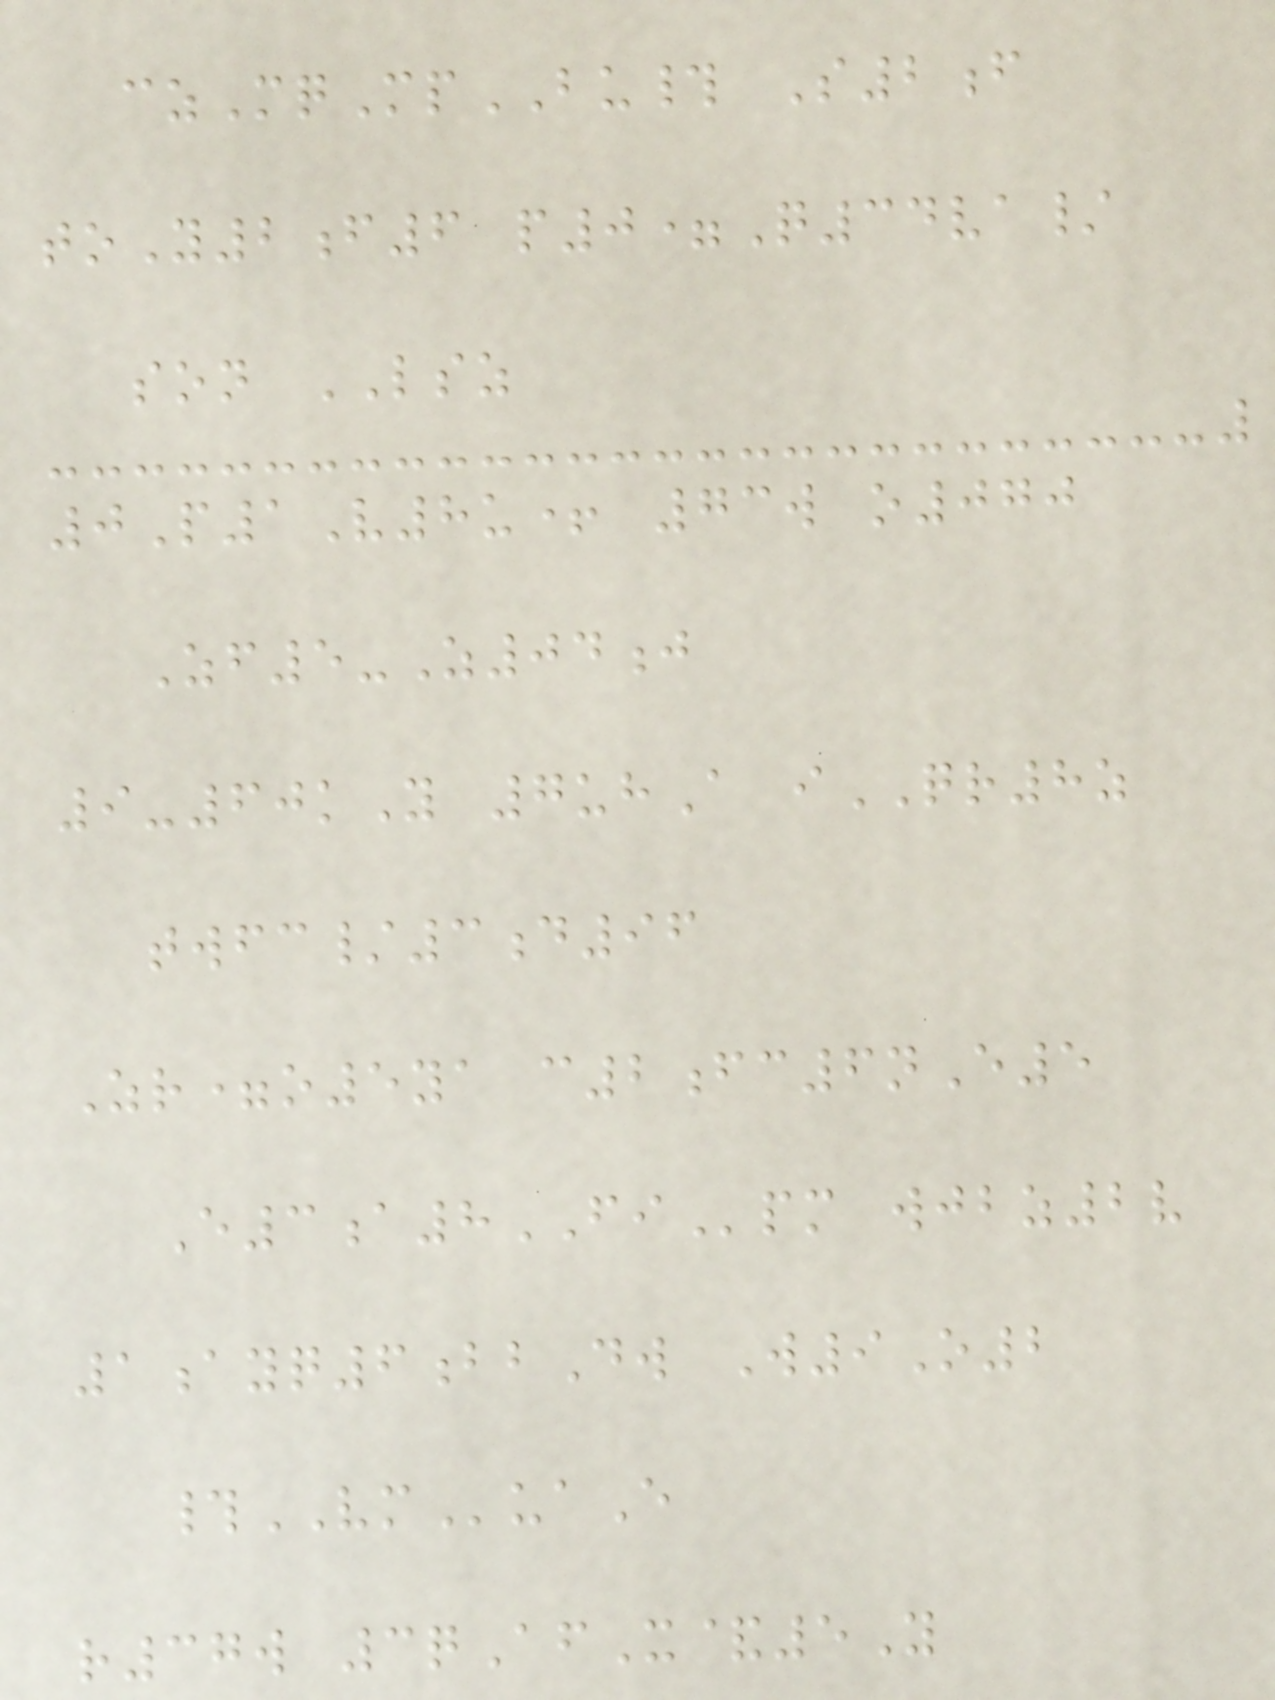czMqMpBU# S2f
toY2f6 p0=Q34va/
son LSZ
0P1V8u+ 73w o070
Zf5-Z04j
9-60kY 7uhA iQR8z
twfc/3d96
Zr=o5ya c2fc6nE5
E3a8FIpm wjbz2v
1ayq6bbDw W9O2
#VMuaE
r37w 3qAfX&5Y
